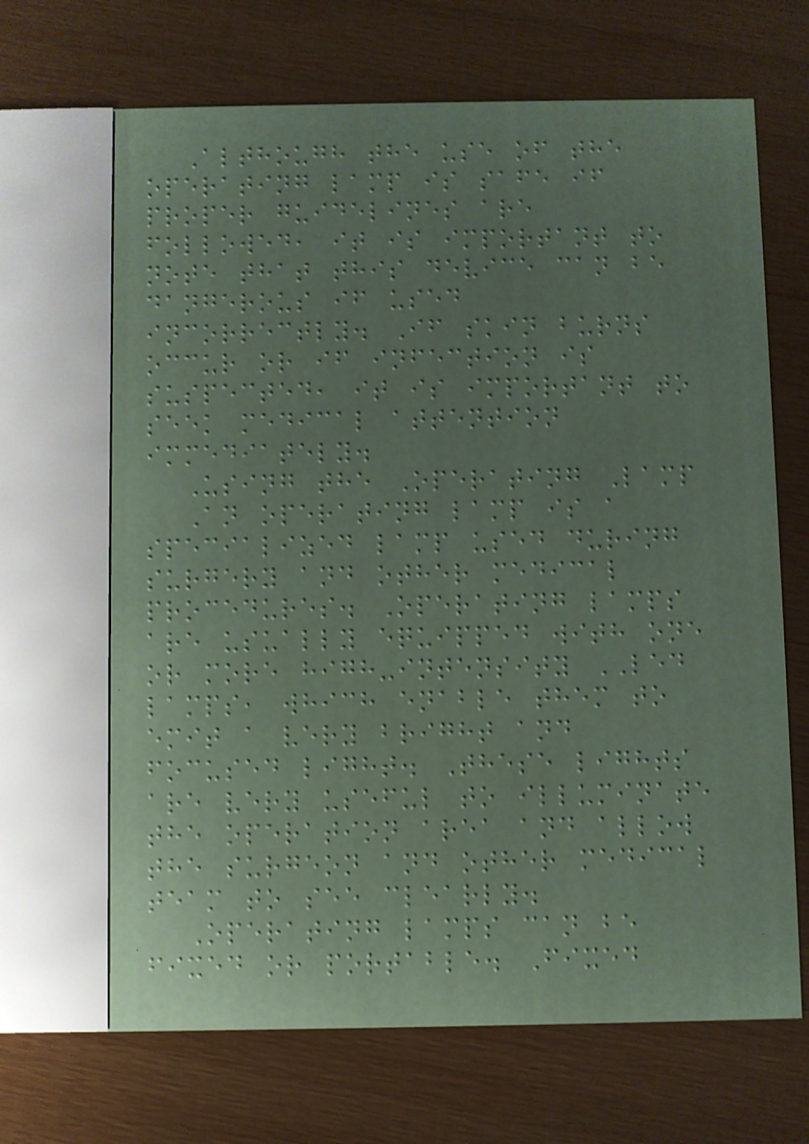Although the use of the
operating lamp is safe if
proper guidelines are
followed, it is important to
note that this device can be
dangerous if used
incorrectly. If skin burns
occur or if infection is
suspected, it is important to
seek medical attention
immediately.
Using the Operating Lamp
An operating lamp is a
specialized lamp used during
surgery and other medical
procedures. Operating lamps
are usually equipped with one
or more high-intensity LED
lamps, which enable them to
emit a very bright and
focused light. These lights
are very useful to illuminate
the operation area and allow
the surgeon and other medical
team to see clearly.
Operating lamps can be
fixed or portable. Fixed
